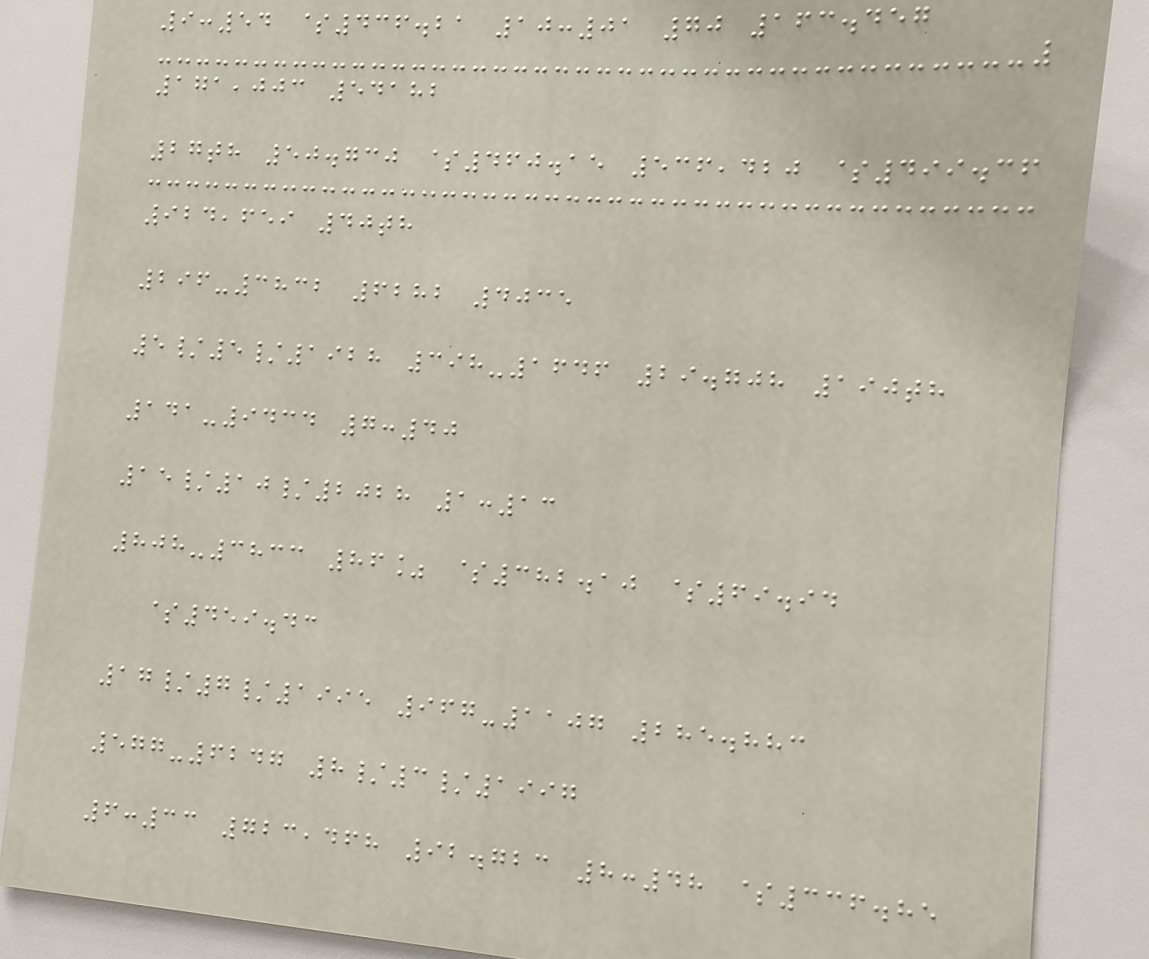9:54 $436.21 10:01 70 163.457
171,003 54182
27th 50.730 $460.15 536,420 $499.36
924,659 40th
296-3832 6282 4035
5/5/1928 398-1646 29.708 190th
141-9434 7:40
15/10/2028 1:13
808-3833 86% $382.10 $69.94
$459.43
17/7/1995 967-1107 285.883
577-6247 8/3/1997
6:33 723,468 92.723 8:48 $336.85
